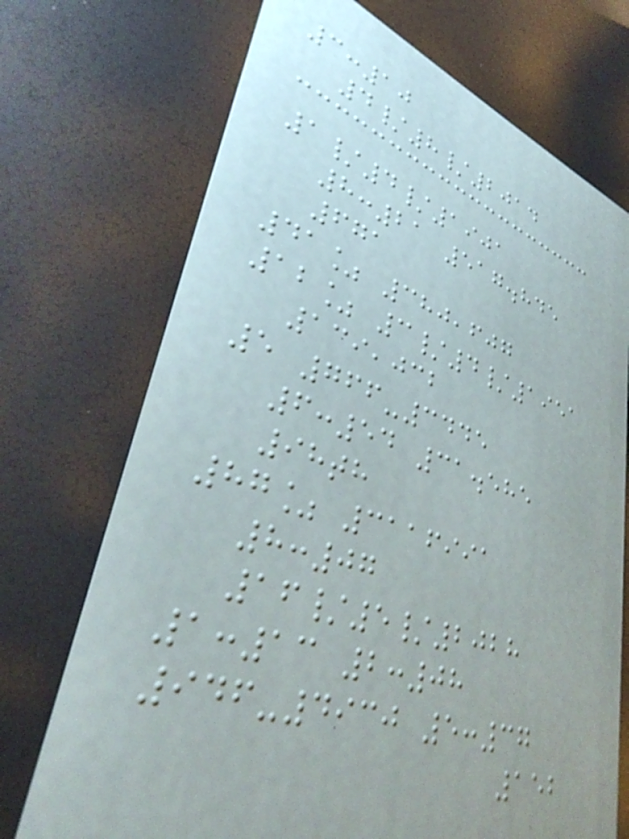3:10
4/8/2014
1/4/1901
8:21 517.845
671
41% 380,607
12% 3/4/1951
139,032
5 766-3445
6:54 31.585
98th
87% 3116991
8:07
16/5/2028
1:13 2:08
946-4930 5:37
152
